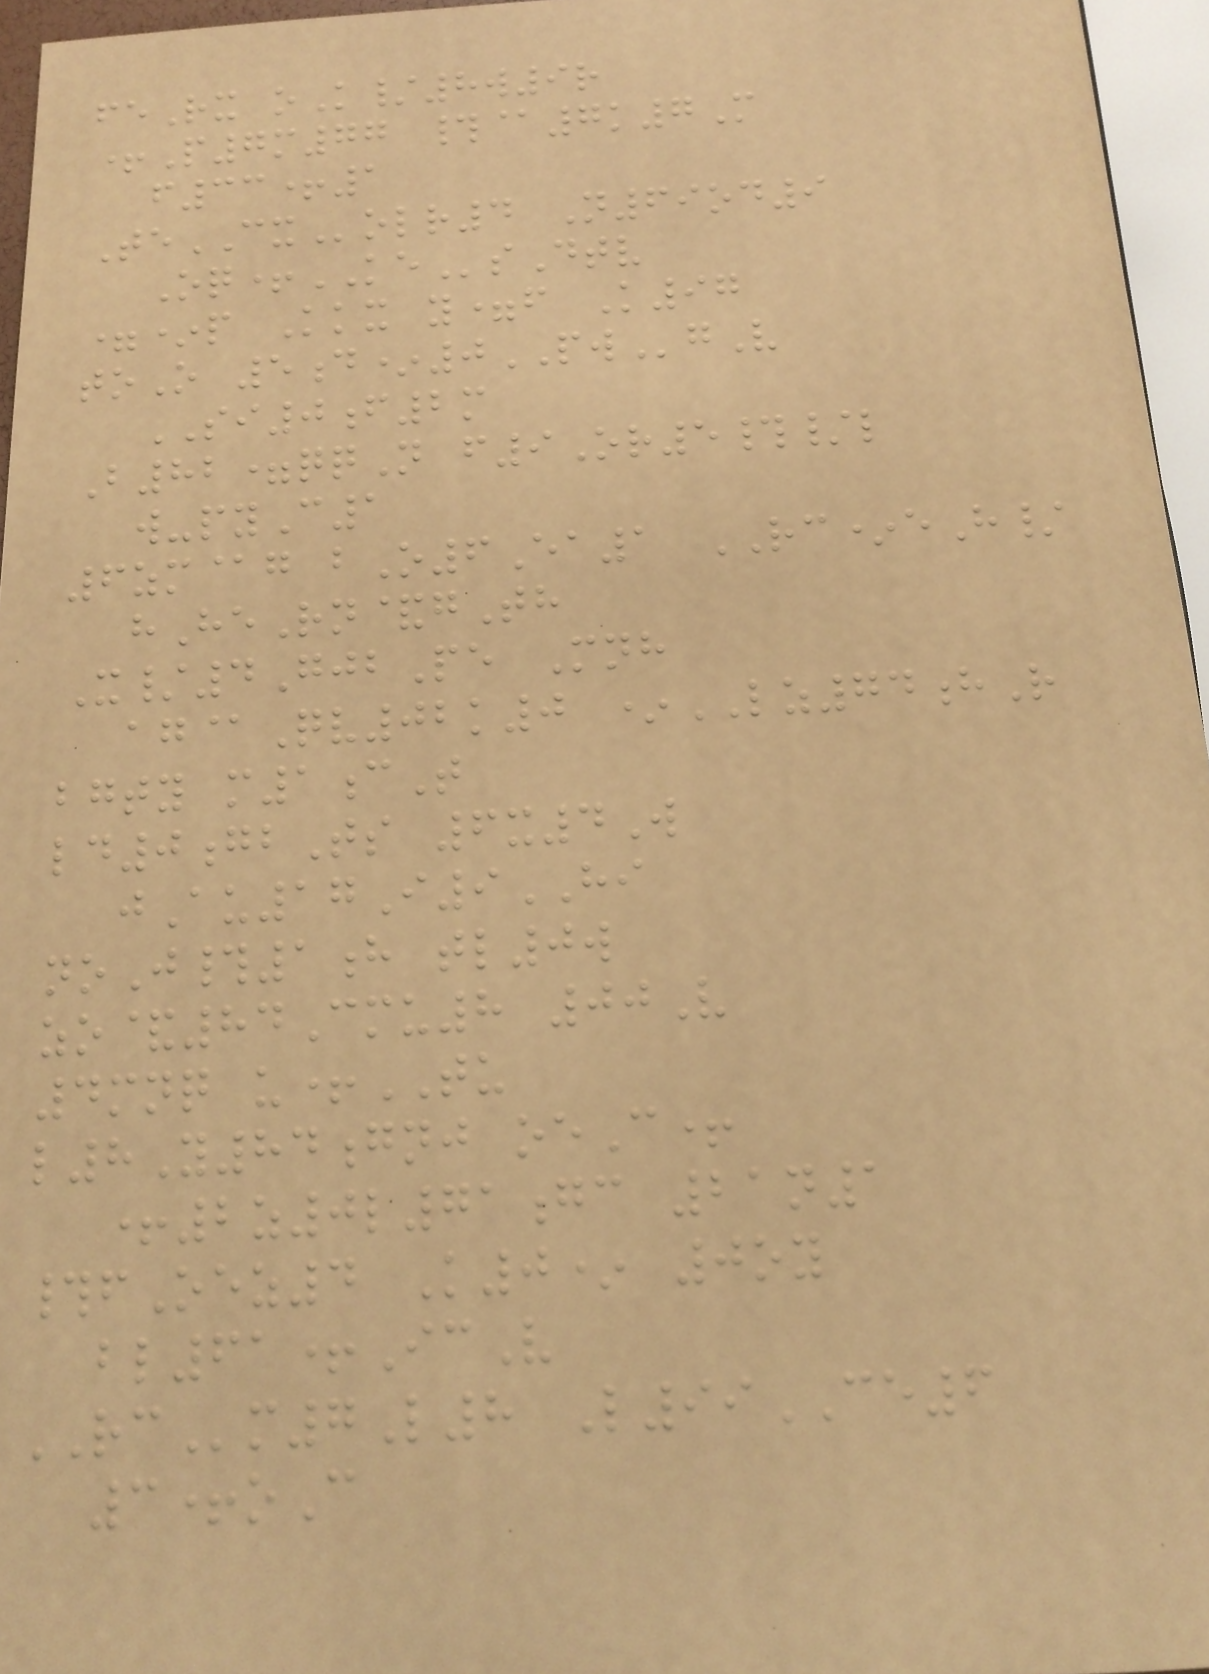feRx oK/8w9r
+P7m77 #@7k7M
f33+1
TeCXolr4 N69od9
Oq+KEsDtv
=*p Kkx y=f K97
toO 5d*0PWgV
SI0f2m
B82=qqN f9Or5#/l
w-pyC1
6zm@g bO6Ea1 RC*eH/
hHeRn&gTh
X/4GjbPe Mnh
ag@Qv02k0 *LZ74hR
bgty m1cT
ld0gbTs 6x4W
jAu17I9HI
noJ#1h tl0w
zo&84Cmu8 00V
4mnq u+TU
l8Y84gnj oeC+
+2z0l71gc 21n1
#fOez4 K0* 0oy
bl61+IcV
RCm7L8 L99CE6
3+oC
